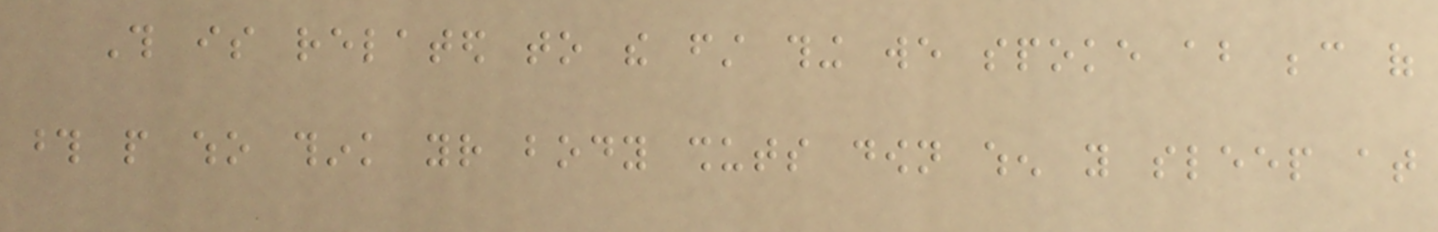This is related to the first thing we spoke about because of
those people who think your body shuts down when you sleep at
